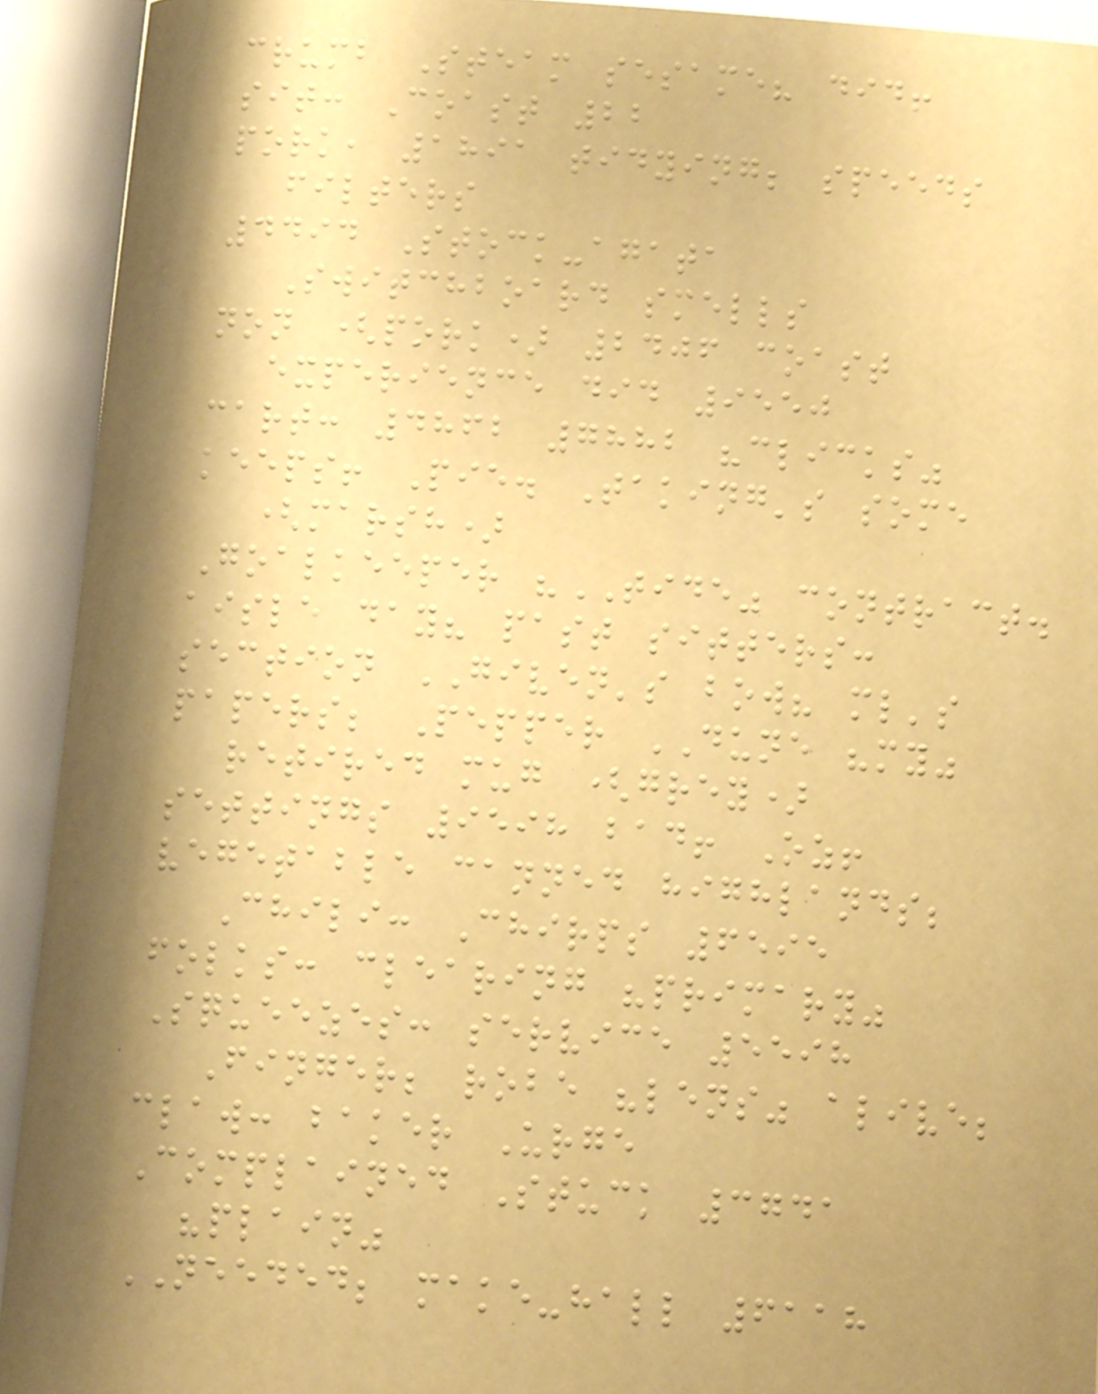crumb Steam sesame? did!
sit: Coast 22
pork, 1891 tidying; speeds
filters
4494 Stock-agata
Switchboard smells
non (pork) 2406 coast
experience did 9550
cart: 4862 7882 "clicks"
keeps! Pie. Taking's some
(marsh)
Goalkeeper "TIDE" contract.
aisle day? past sitters:
section GIVEN's bow? ml's
papers; Pepper DUNE "my"
retired mug (grey)
settings 9598 bad! Oz!
vegetable canned highlands;
Chili: Chirps 6595
folks: clearing "primary"
Squeezes: service 5598
Finger; robe "lens" alive;
claw: baker Urge
Complained Stuck 3741
"plain"
NEEDED; make-hall 6118
